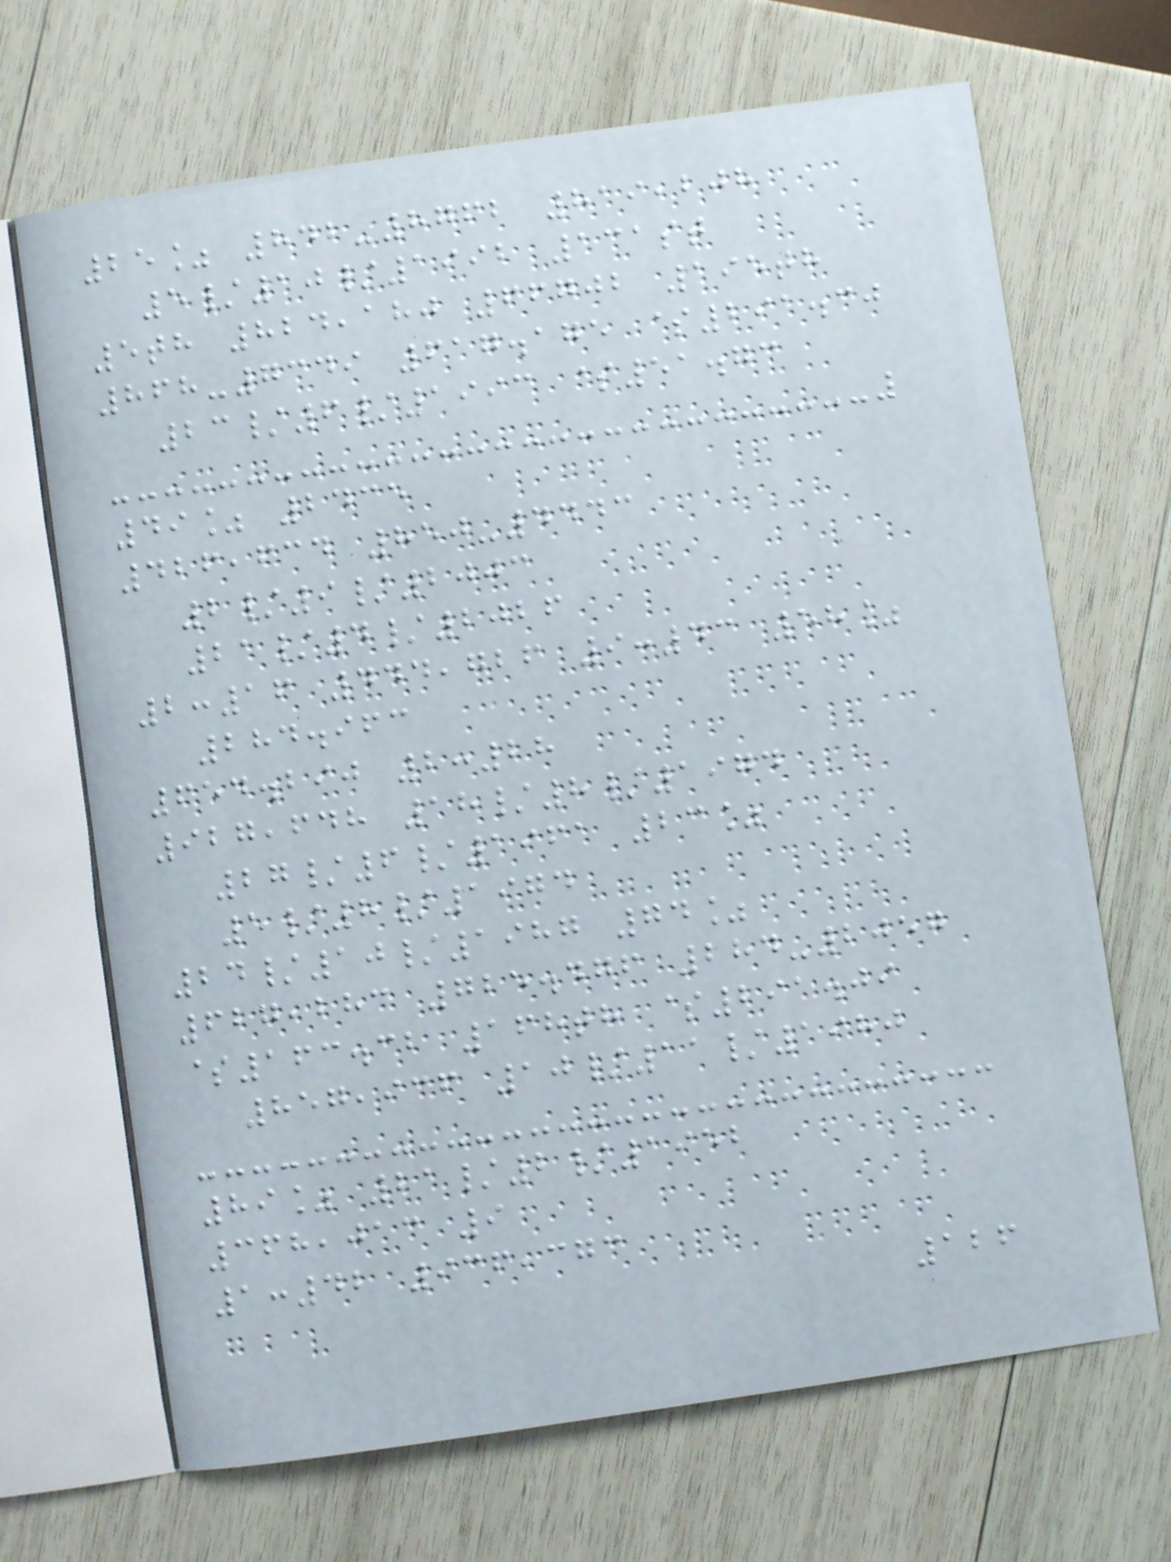25% 842-8762 819,208
5/10/1992 131st
5th 824,180 66702 195th
868-7349 617.175 $291.30
23/6/1993 $51.73
49% 2435
426,634 850-4443
2/9/2003
21/4/2026
2:16 444,726 9:43 58%
284.963
654.290 2:28
927,648 18/8/1974
27/6/1961 23%
5/8/1974
24/10/1987 74%
627,283 725.476 284-2057
$163.32 168th $291.09
857,936 10/11/1980
89% 21/2/1952
368,013 9
1:42 936,373
126
